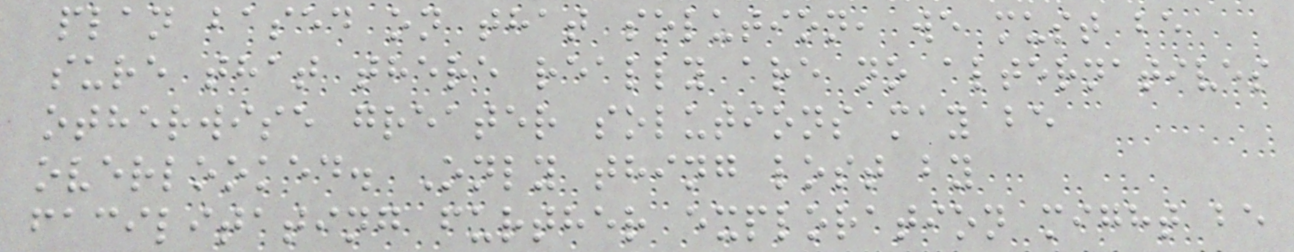plan based on that solution, we must be
sure that there really are no alternatives
otherwise greater solutions may be
overlooked. Only thing lost by
facilitating further exploration might be
